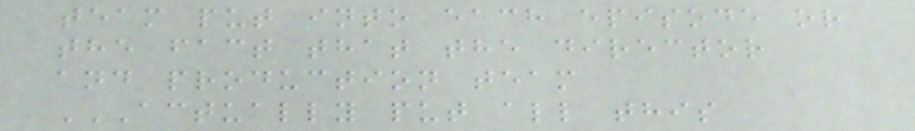team put into each episode or
the fact that the director
and production team
ACTUALLY PUT ALL THIS
